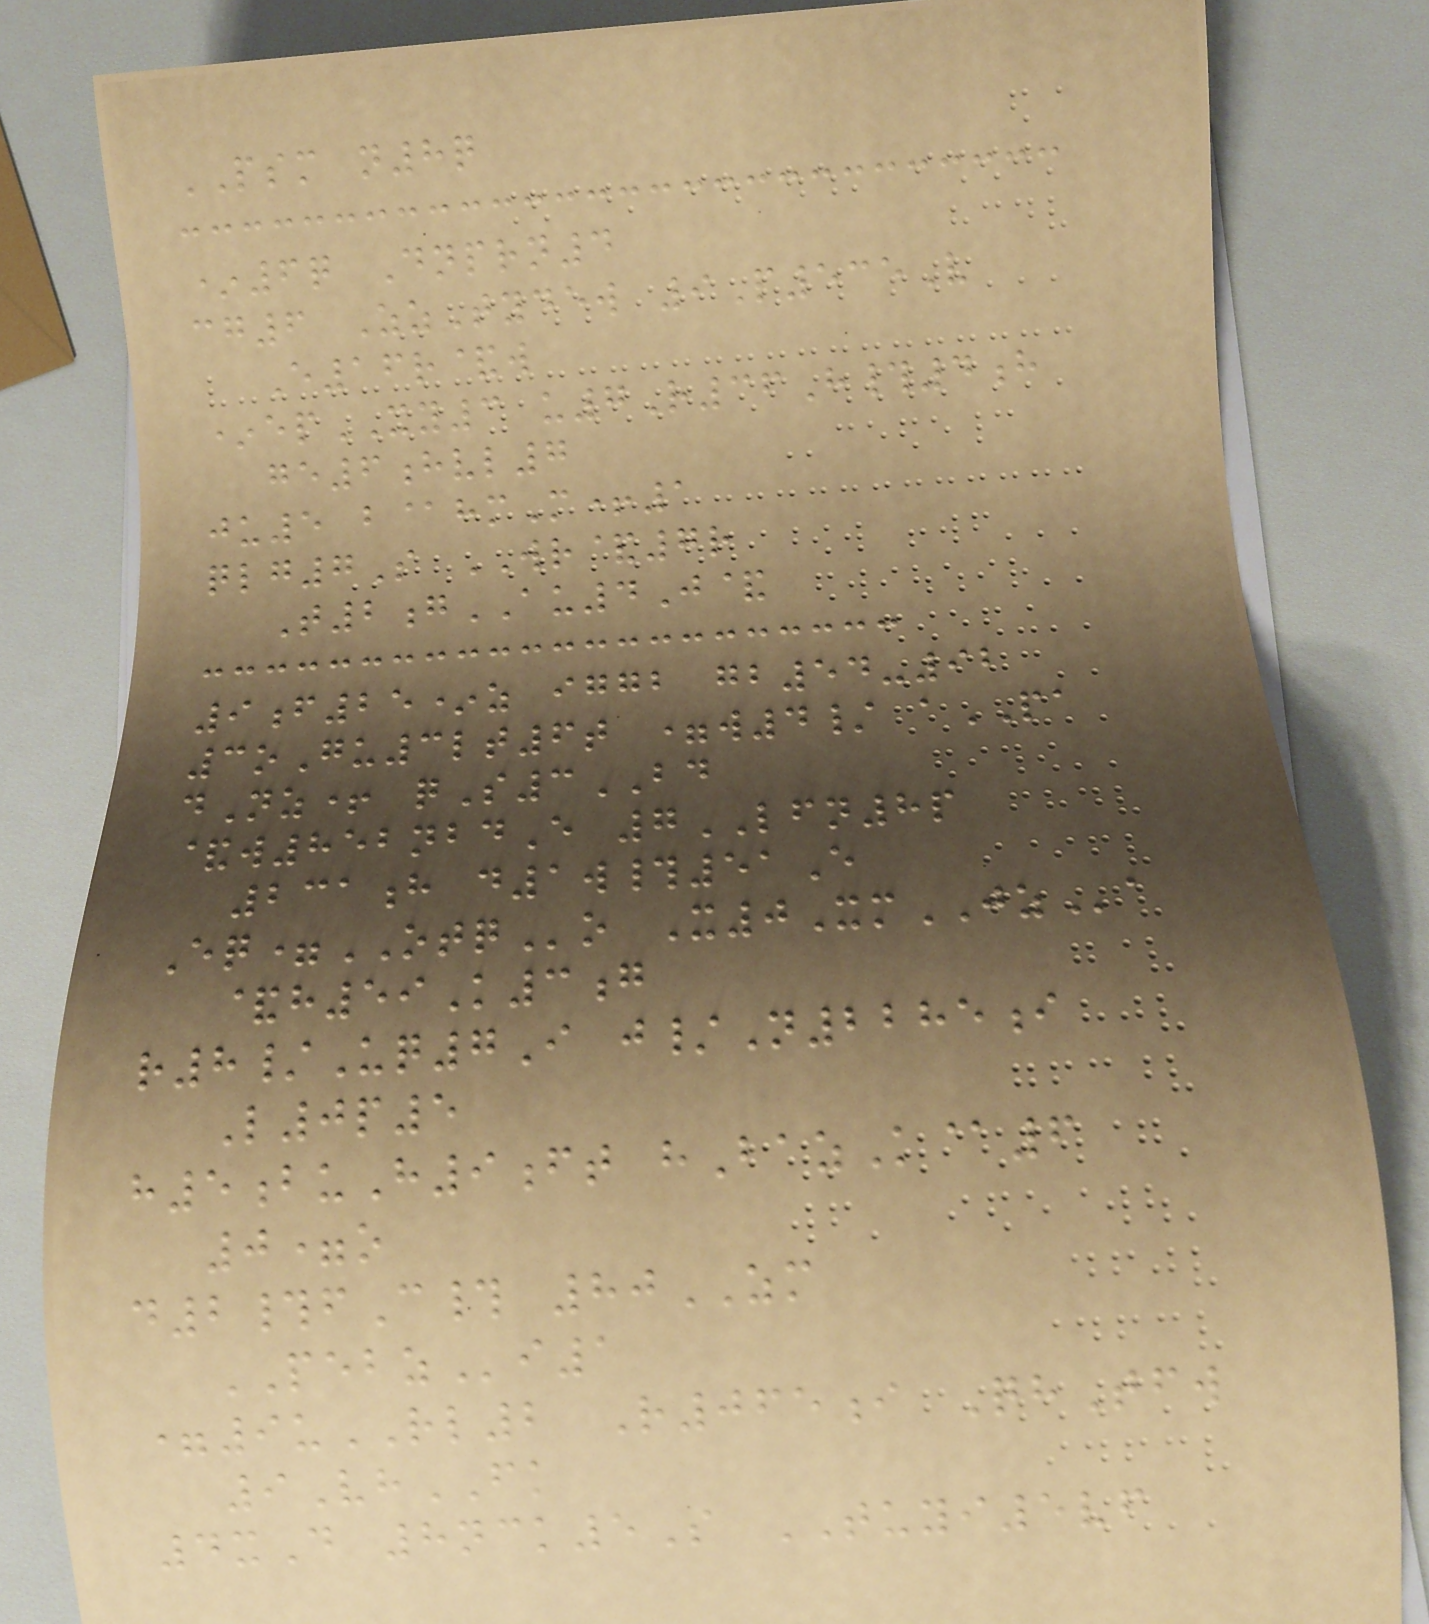PSM n8q
*6q Dnprn4
cg6 ZzTydew 9P535V
E16r&w
*epXY3 u7R36H#4h
ge6hvl7
ju5 b@hmM+1
qlg7S WR&7r
T2gAU4J&
9f25*z iggb gb54-92
3oGu3lt6t =w4/ aPA
dNz+ qS3BD
&w852nbdE 7LFN8p
231h d1w#51E
Eq=OTQo X0XmJZa
&h59K3g
r8/Uq7I j/N2285i
L0p5
h5buH9ft hBazK@6
0=o
d2#fC# 80ZM
PEBZi1
=9uRL2 R065i QhTfw
9VhFK
4xD 8nck5S TUYI5vf
